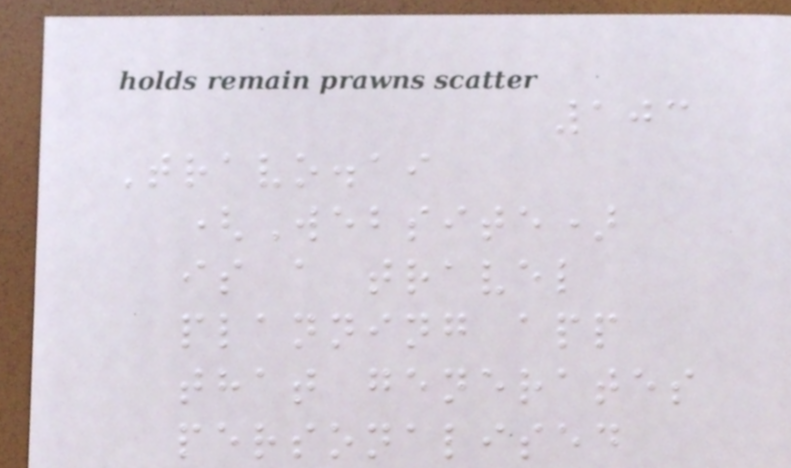103
Travo.ai
(Website)
is a travel
planning app
that generates
personalised
